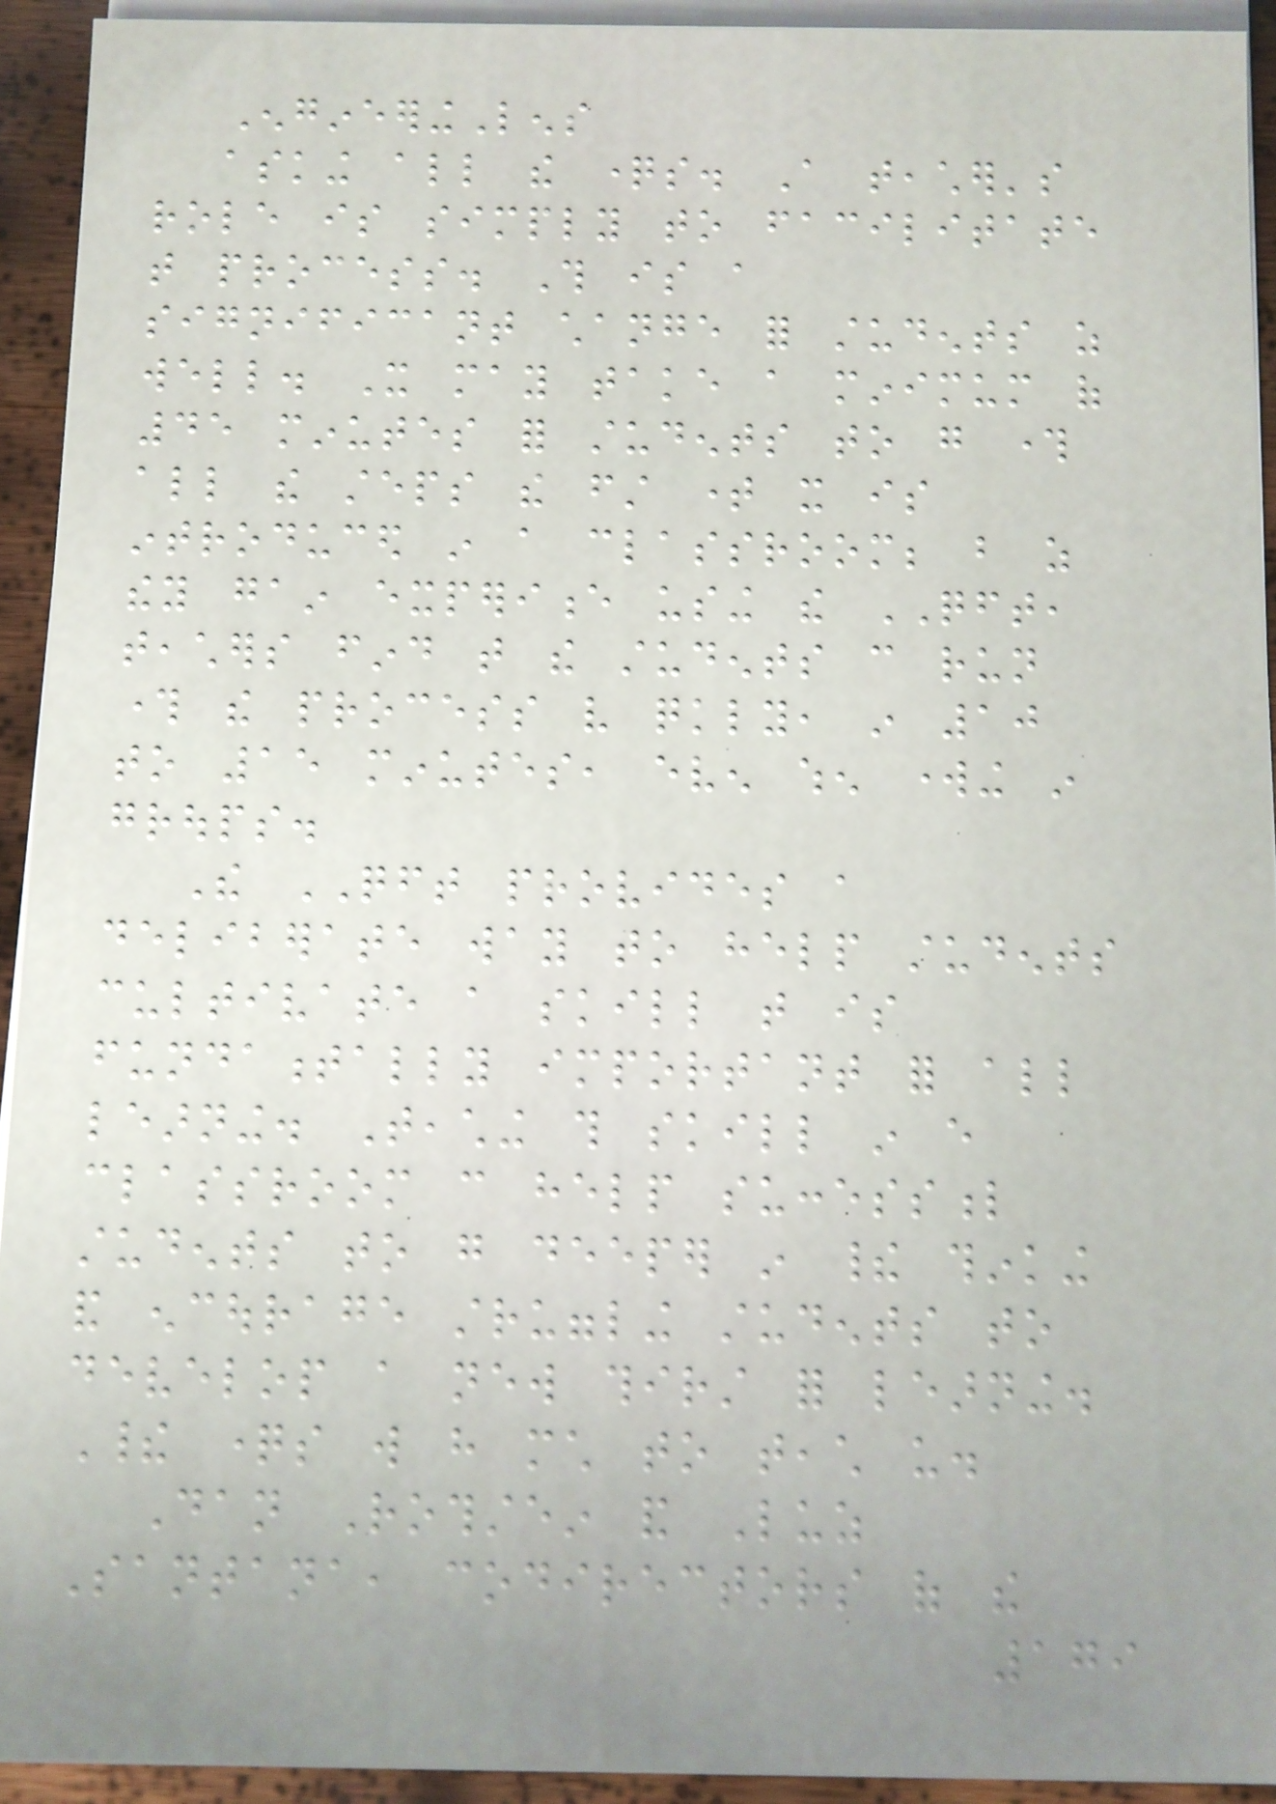EngineeringLens
asking all the questions. A teacher's
role is simply to facilitate
that process. This is a
significant change for students as
well. It may take a minimum of
45 minutes for students to go through
all the steps the first time it is
introduced in a classroom; but as
they gain experience using the QFT,
teachers find that the students can run
through the process very quickly, in 10
to 15 minutes, even when working in
groups.
The QFT provides a
deliberate way to help students
cultivate a skill that is
fundamentally important for all
learning. Teaching this skill in every
classroom can help successful
students to go deeper in their thinking
and encourage struggling students to
develop a new thirst for learning.
Their questions will have much to teach us.
Dan Rothstein and Luz
Santana, codirectors of the
179
